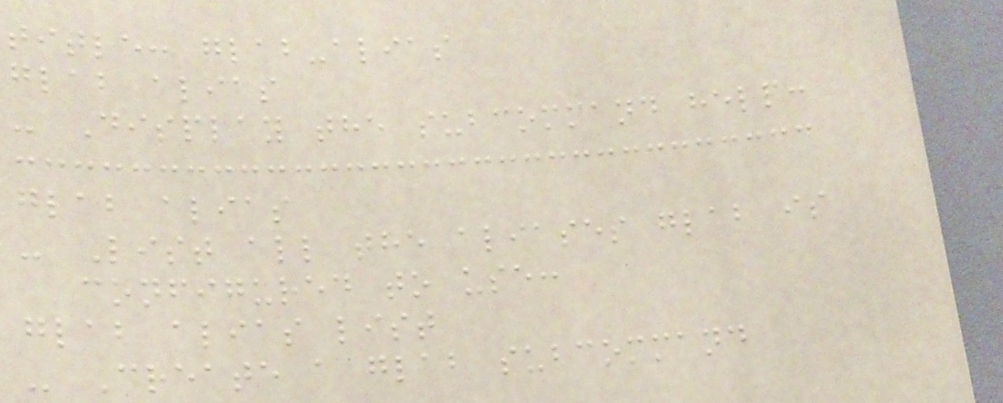title: glab-alias
glab alias
- Display the subcommand help:
glab alias
- List all the aliases glab is
configured to use:
glab alias list
- Create a glab subcommand
